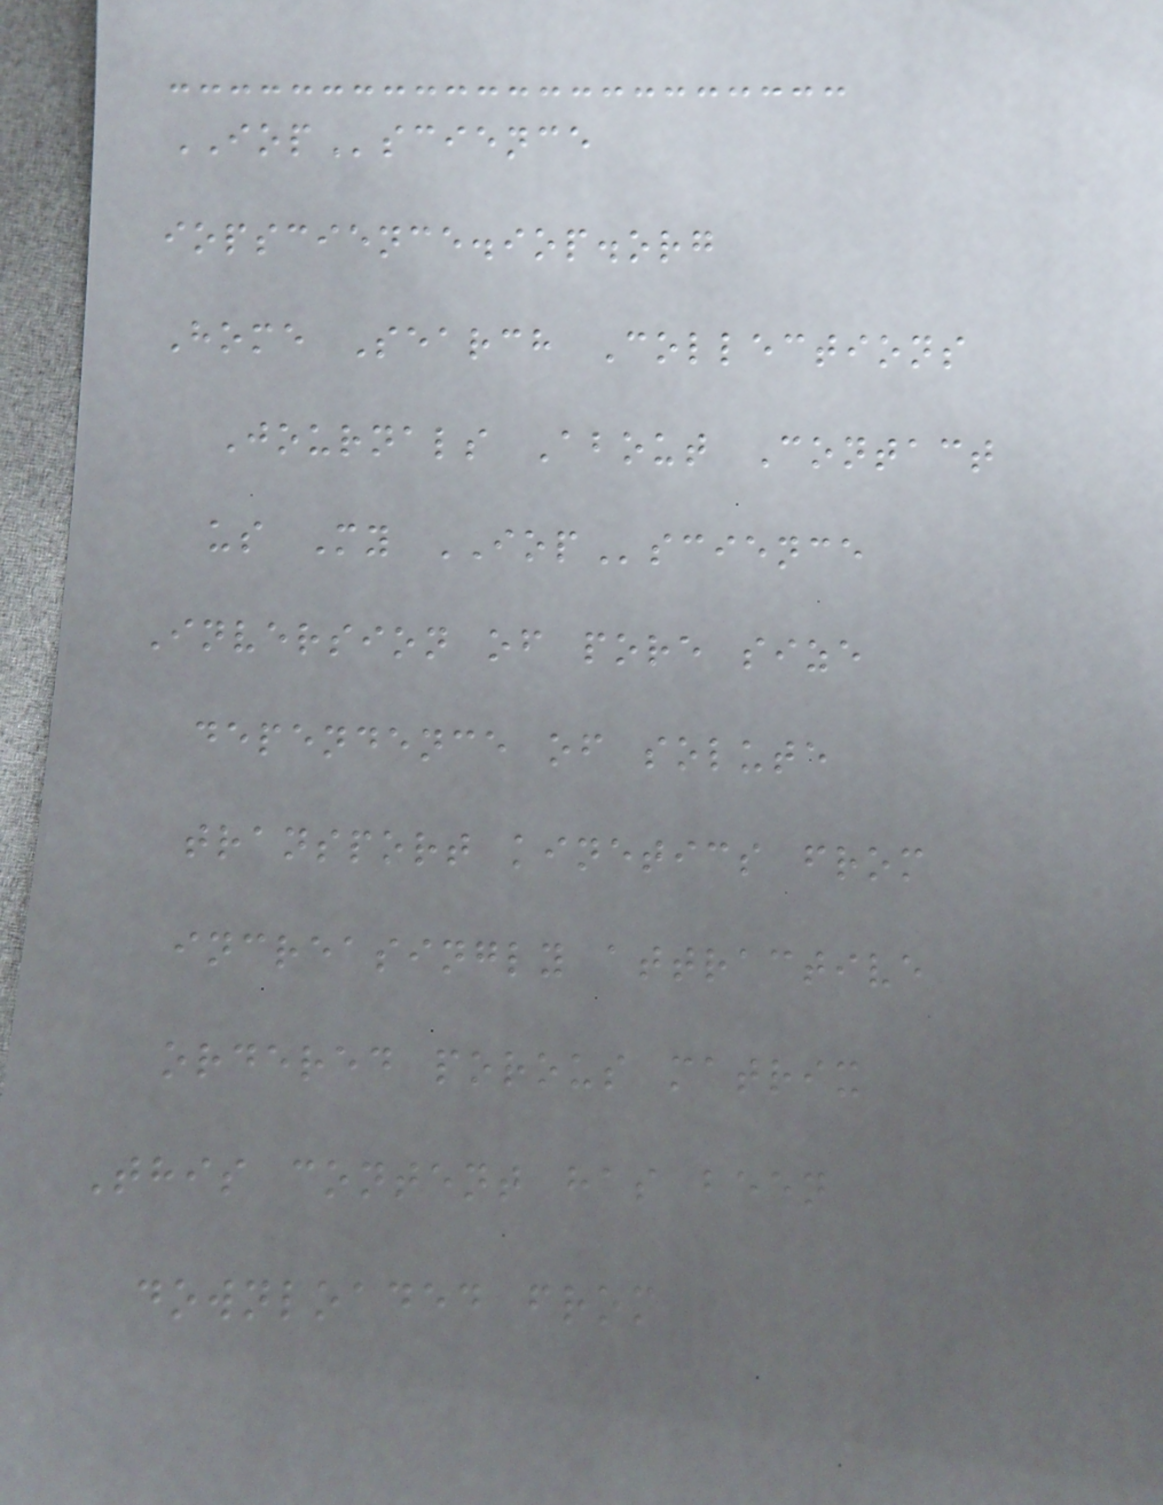IOPscience
iopscience.iop.org
Home Search Collections
Journals About Contact
us My IOPscience
Inversion of pore size
dependence of solute
transport kinetics from
increasingly attractive
ordered porous matrix
This content has been
downloaded from
